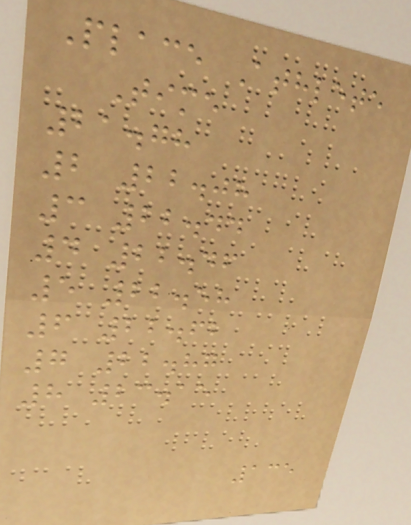Place Athlete
Time
21.78
2 22.08
3 22.44
4 22.46
5 22.58
6 22.62
7 22.87
8 23.15
135
